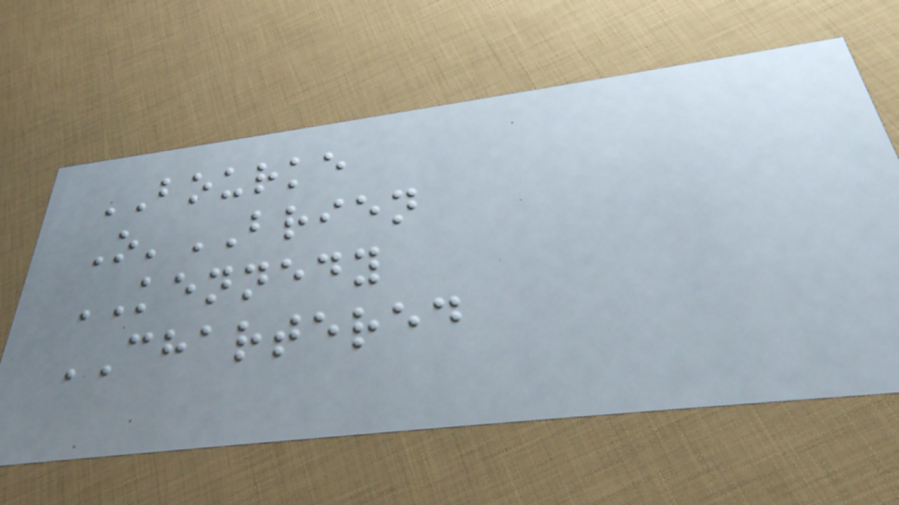BOURKE
O'BRIEN
KENNEDY
CHARTERED
